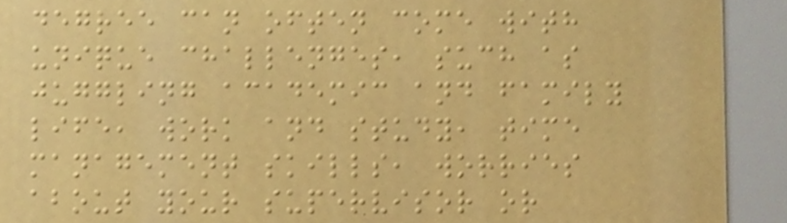degree can often come with
unique challenges, such as
juggling academic and family
life, work and study, time
management skills, worries
about your supervisor or
